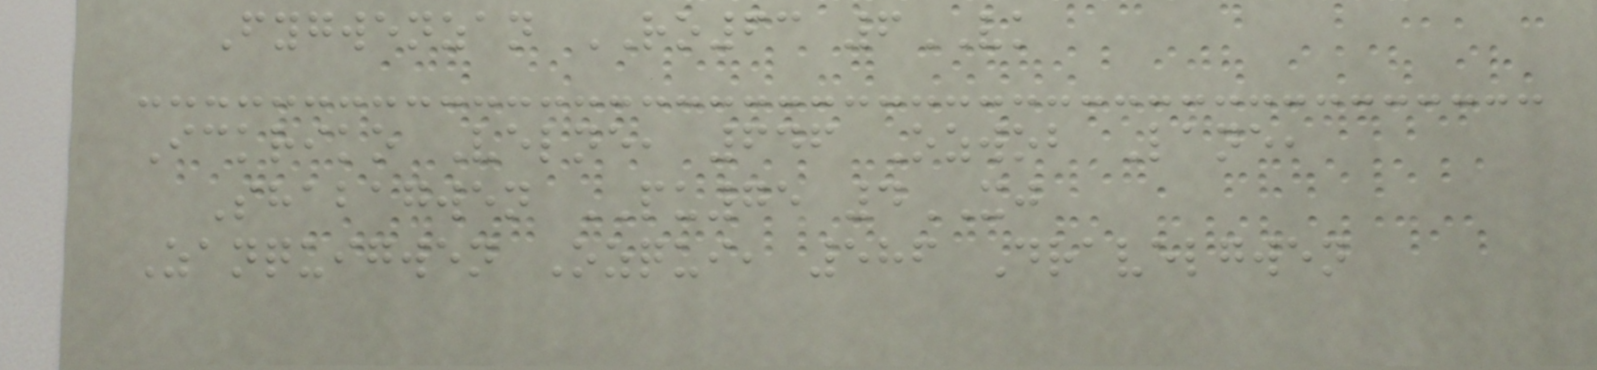Fygwenzan RO63 6VK
Ickriko Velne, 646 Ozwob Lane,
Shabagwen PU75 4XJ
Zanquigwen Ozqui, 586 Dravelgwen
